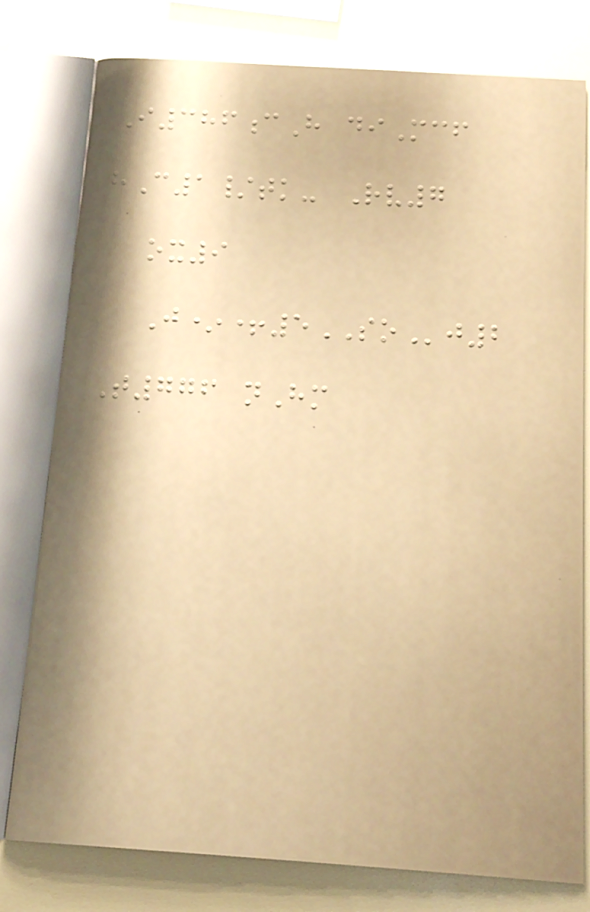I386cH diMcf
hC1/tk- Rv7
ox9
J*+5SOj2
T776 nHm
